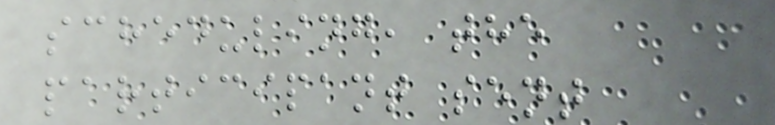scheduling, the
participant sent
